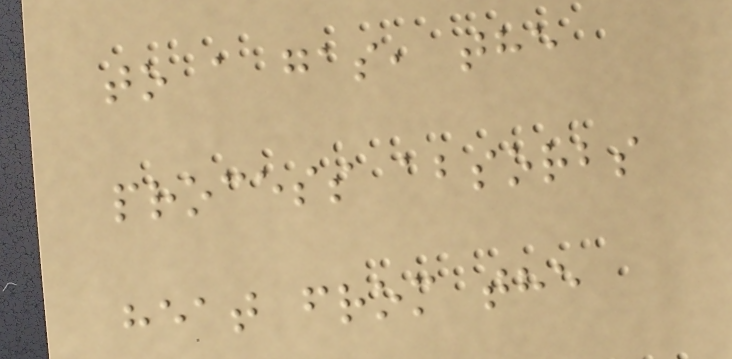to a gas, the
process absorbs
heat from the
